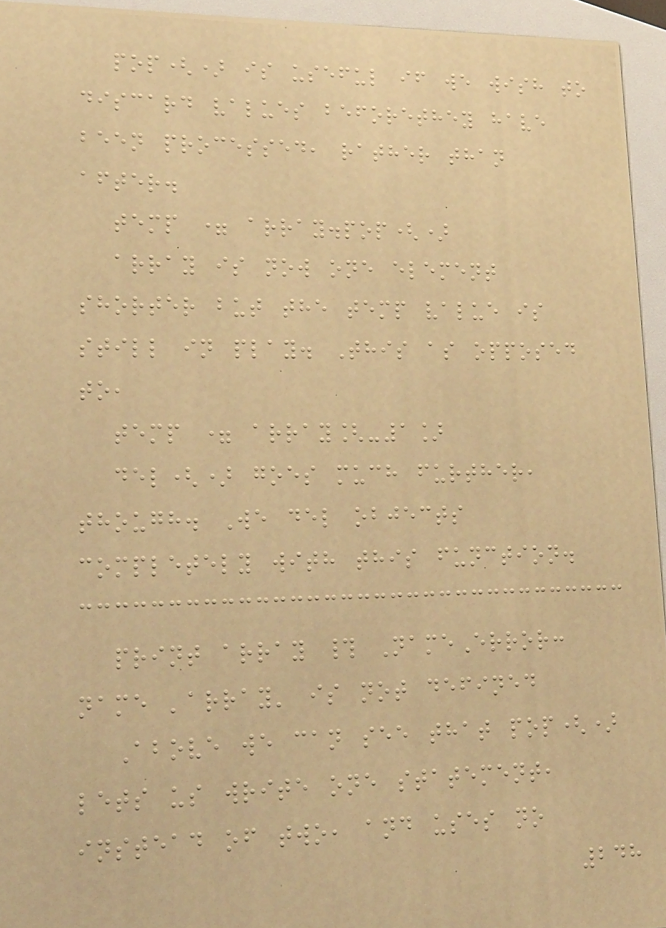pop() is useful if we wish to
discard values beforethey have
been processed, rather than
after.
temp = array.pop()
array is now one element
shorter but the temp value is
still in play. This as opposed
to,
temp = array[-1]
del() goes much further,
though. We del objects
completely with this function.
print array # NameError:
name 'array' is not defined
Above we can see that pop()
lets us write one statement,
instead of two, and uses no
248
